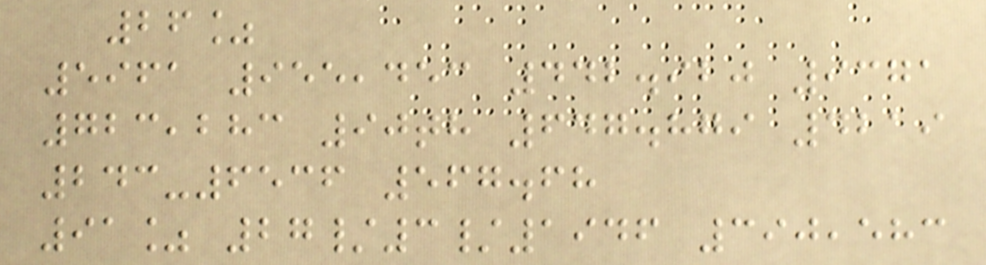26%
5961 955,453 442.920 9371
723,283 90th 647.879 4219
243-6536 567.68
91% 27/3/1946 390,583
